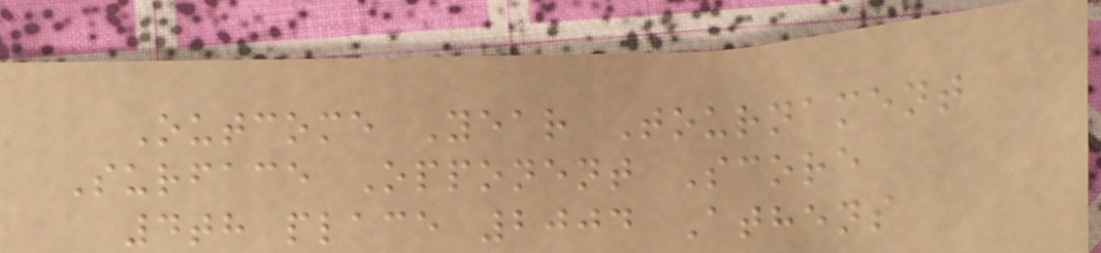Outcome Year Tournament
Surface Opponent Score
4th place 2004 Athens
